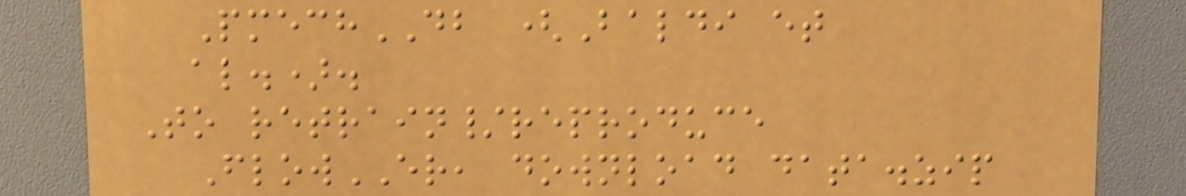PmechDB (Baldi et
al.).
To retrain/reproduce
FlowER, download data.zip
